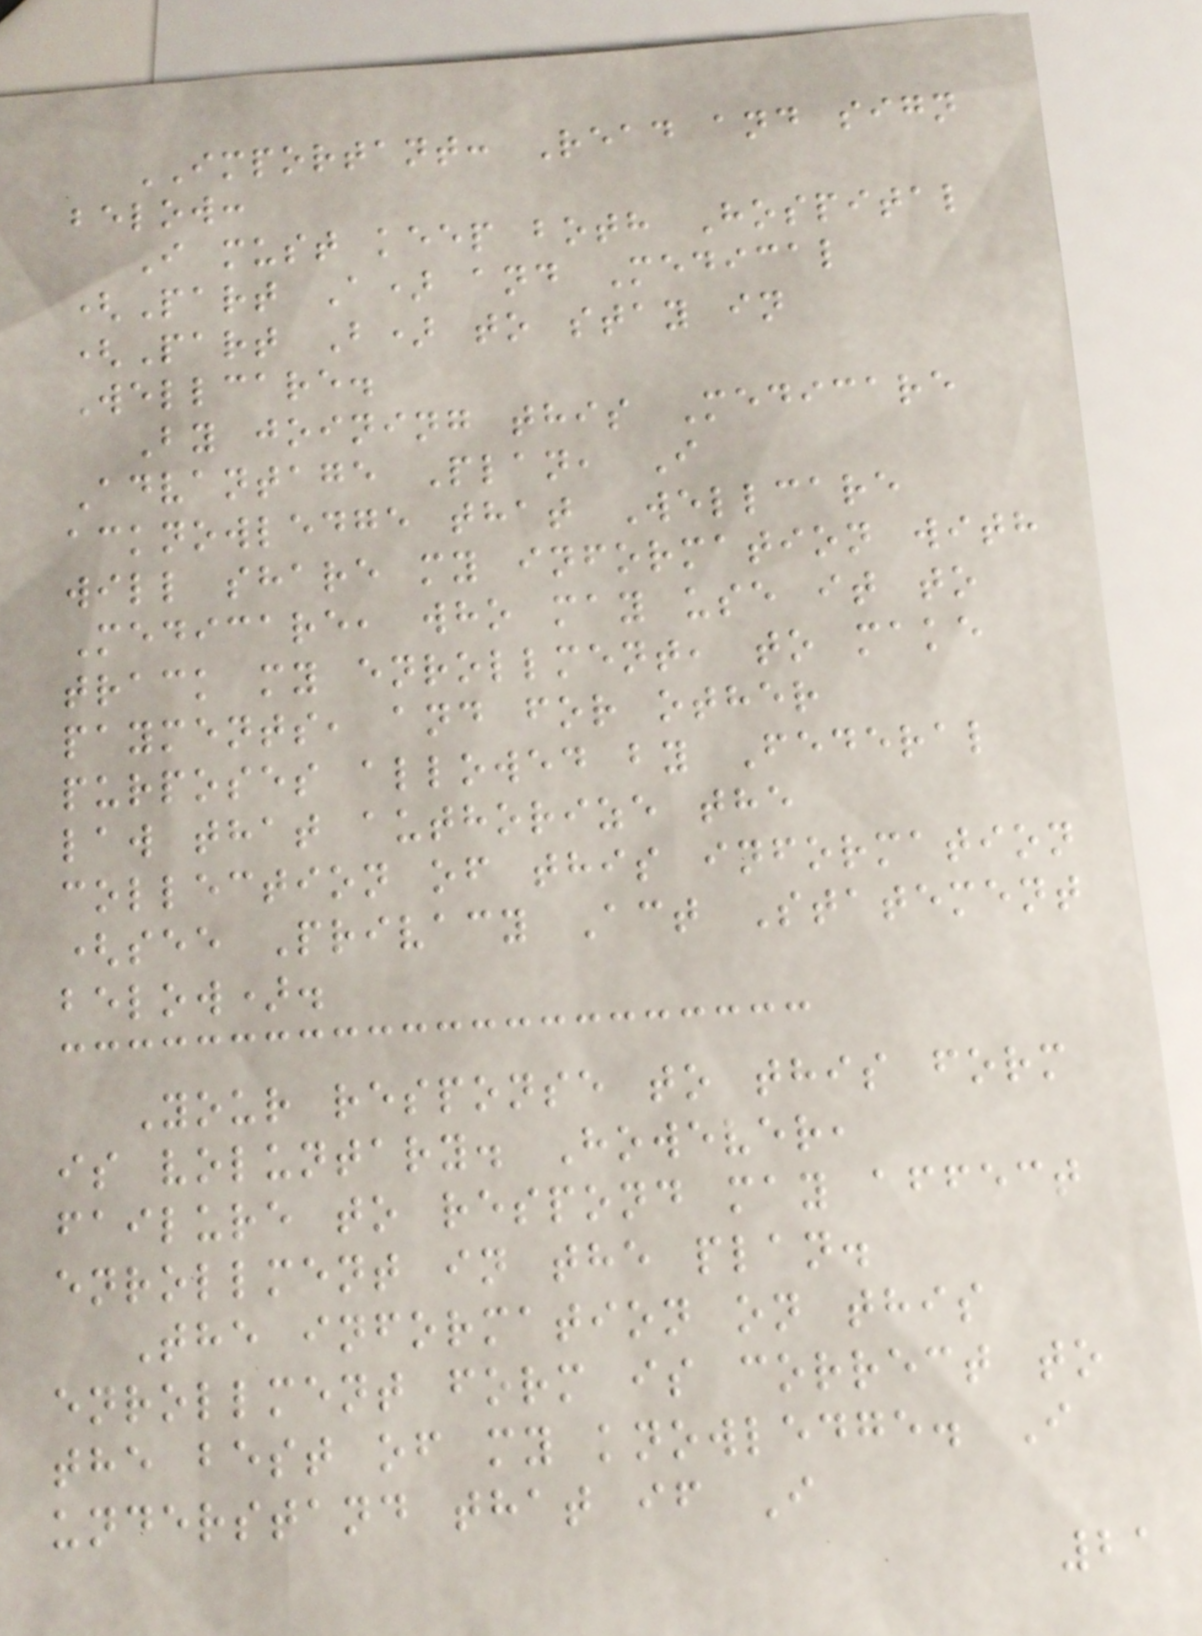IMPORTANT: Read and sign
below:
I must keep both Hospital
(Part A) and Medical
(Part B) to stay in
Wellcare.
By joining this Medicare
Advantage Plan, I
acknowledge that Wellcare
will share my information with
Medicare, who may use it to
track my enrollment, to make
payments, and for other
purposes allowed by Federal
law that authorize the
collection of this information
(see Privacy Act Statement
below).
Your response to this form
is voluntary. However,
failure to respond may affect
enrollment in the plan.
The information on this
enrollment form is correct to
the best of my knowledge. I
understand that if I
21
